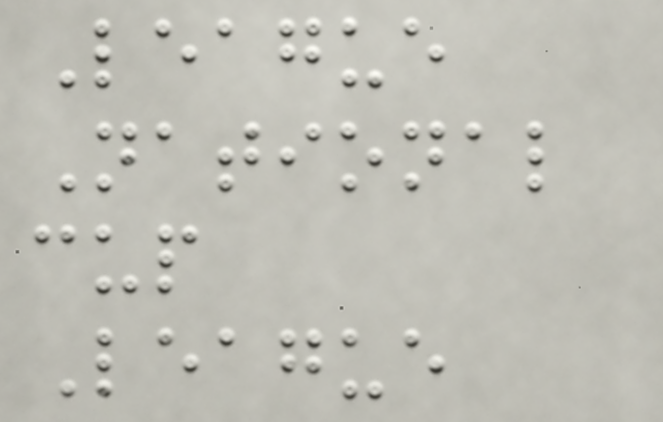League
National
cup
League
